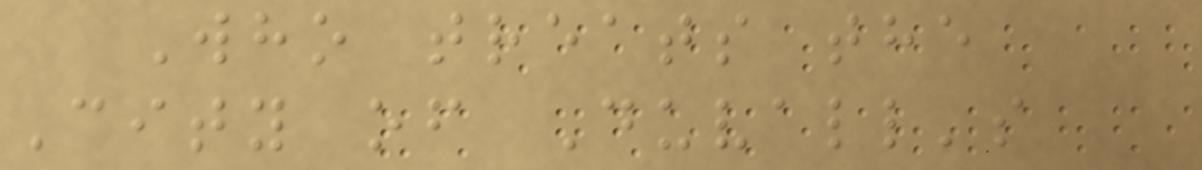Who treats the
City of Duvall's
